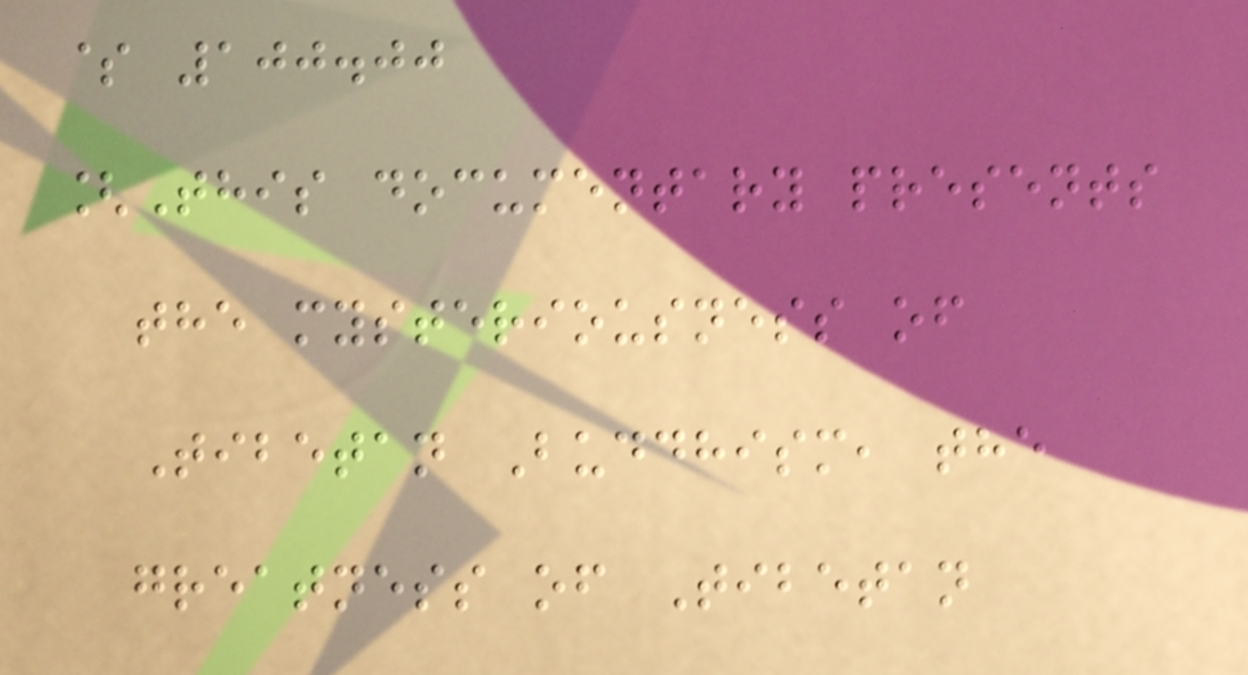$ 100.00
[This documentary presents
the mysteriousness of
Tibetan Buddhism, the
greatness of Tibetan
